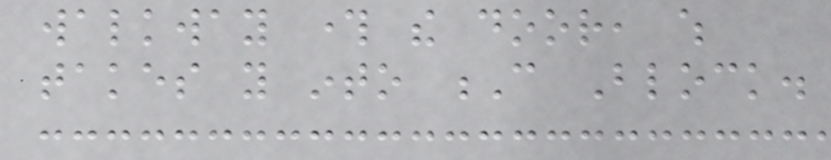walkway through the door, which
takes you into C Block.
